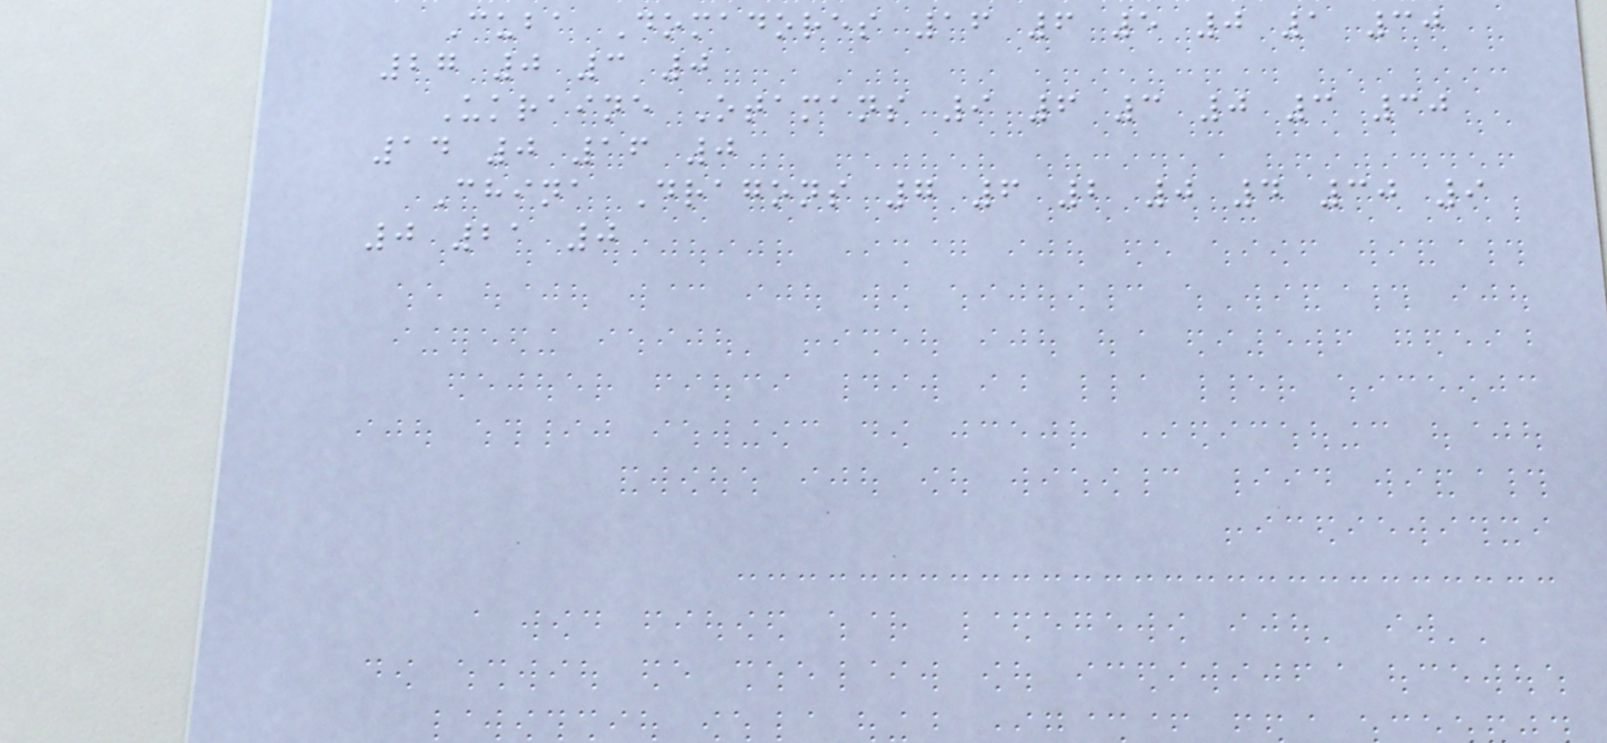Cuba Domadores 16 6 5 0 1 30
27 0 3 0
Ukraine Otamans 9 6 3 0 3 30
14 0 16 0
China Dragons 7 6 2 0 4 30 9
0 21 0
